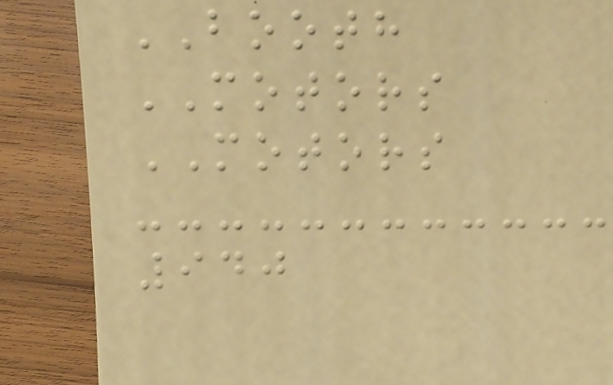BOOTH
MOTORS
MOTORS
940
